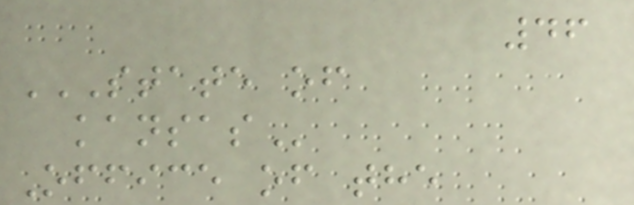46
STATE OF
KANSAS
Office of the
